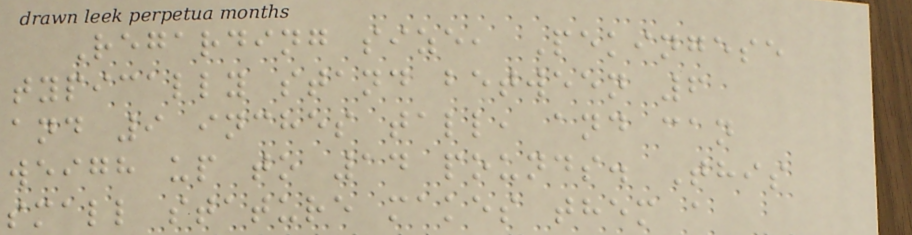Regarding size, Pekingese
typically stand between 6
and 9 inches tall, and can
weigh up to 14 pounds. This
small stature makes them a
